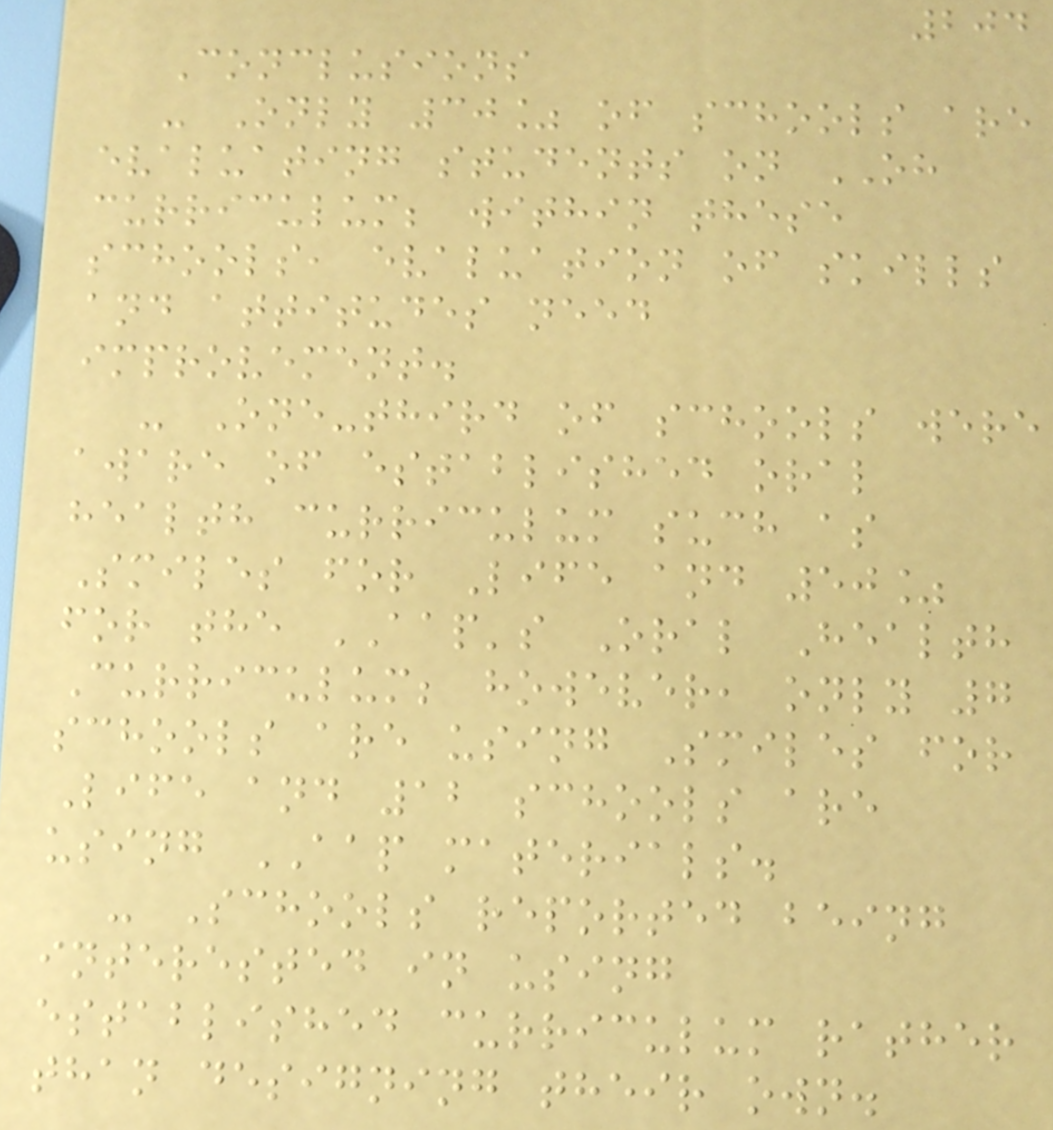204
Conclusions
- Only 30% of schools are
evaluating students on OH
curriculum; within these
schools, evaluation of skills
and attitudes need
improvement.
- One-third of schools were
aware of established oral
health curriculum such as
Smiles for Life and 50%
for the AAP's Oral Health
Curriculum; however, only 7
schools are using Smiles for
Life and 12 schools are
using AAP materials.
- Schools reported being
interested in using
established curriculum rather
than designing their own.
